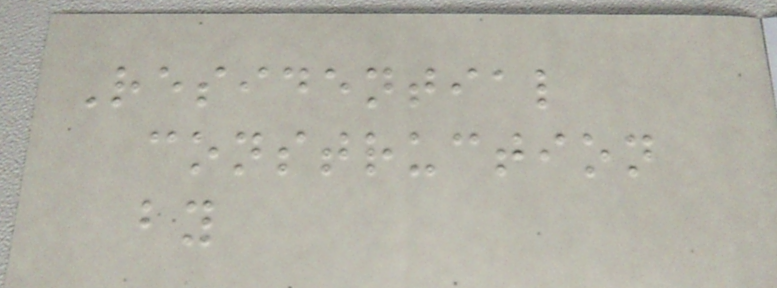Residential
construction
by
